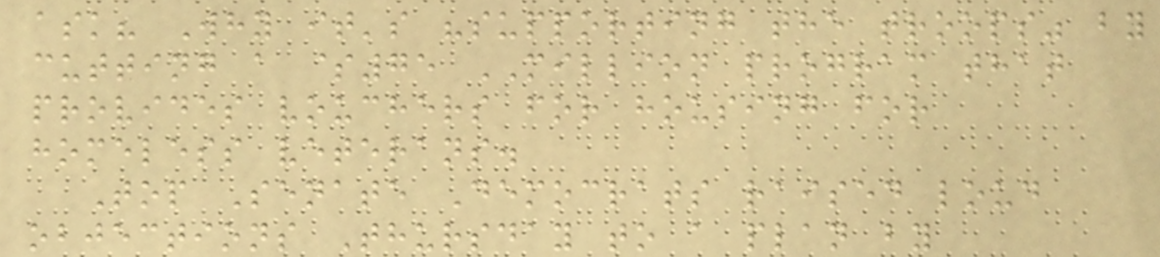ask? Why it's "supporting the troops" by
cutting a $75 MILLION program that
provides vouchers for housing for
homeless veterans.
Top Senate Democrats raised loud
objections Thursday to a plan by
